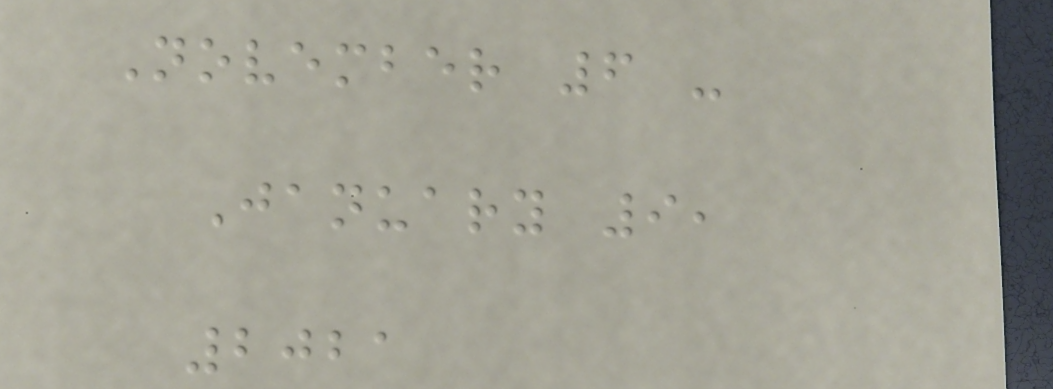November 6 -
January 9,
2021
